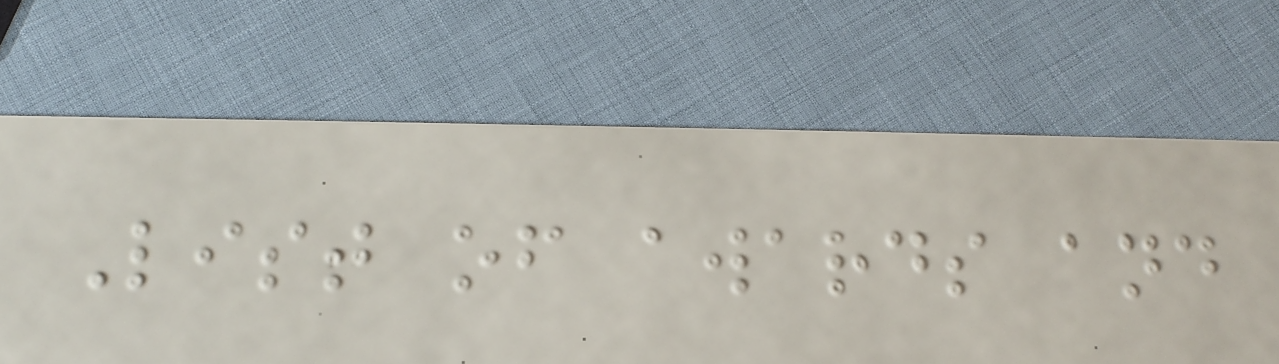List of awards and
